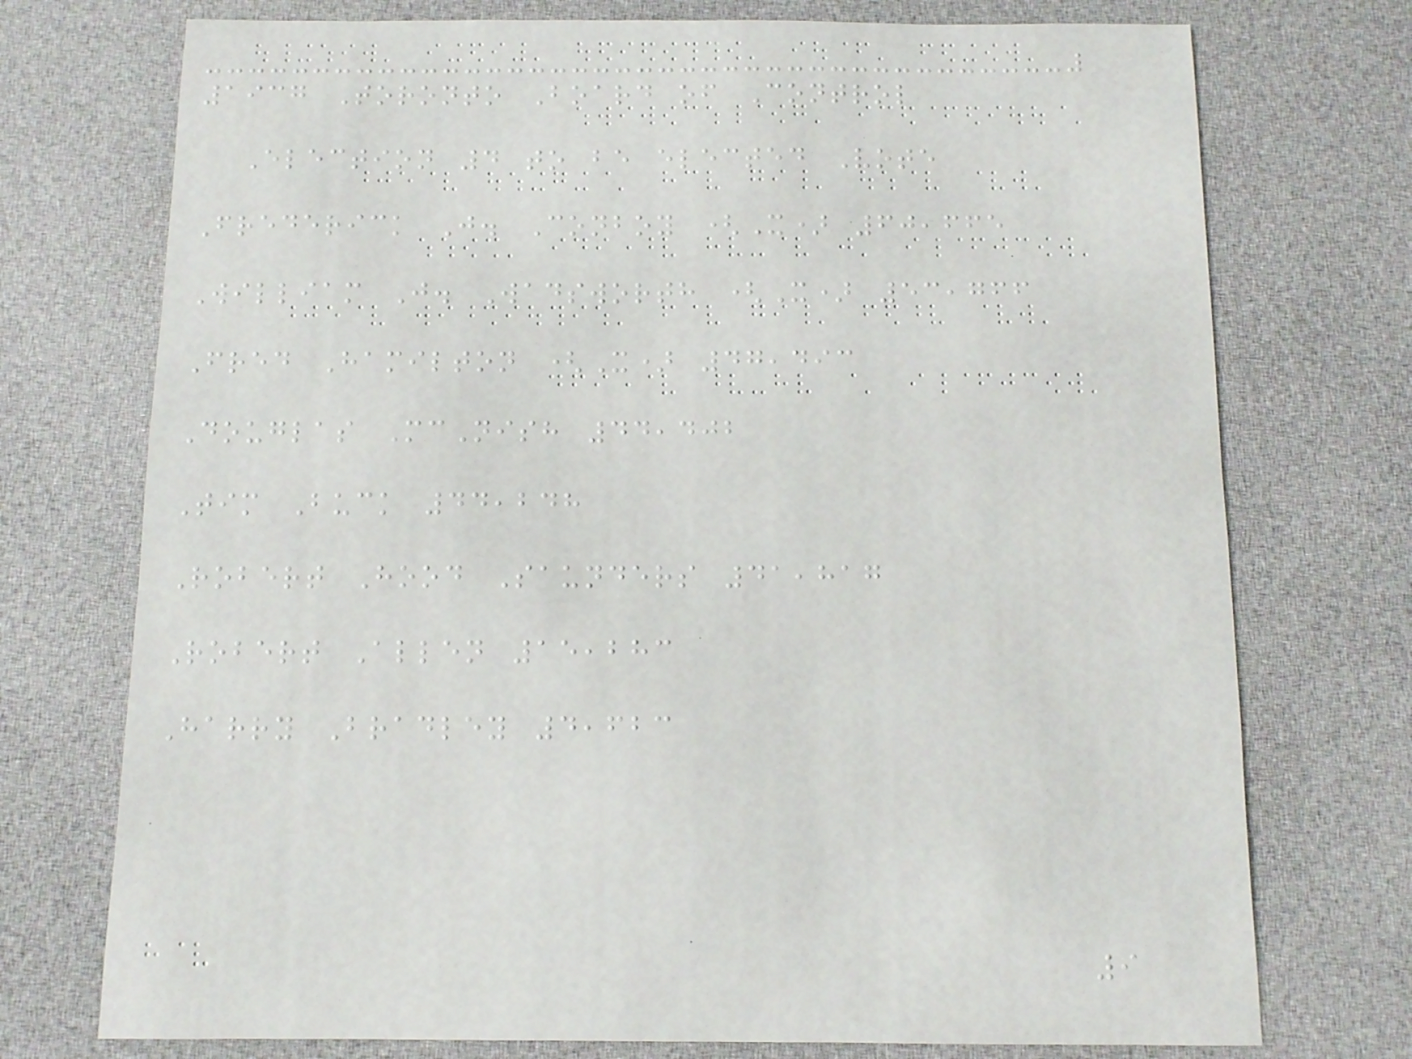1937 Toronto Board of Control
Election 4 to be elected Vote
Frederick J. Conboy (X) 60,665
William J. Wadsworth (X) 53,766
Fred Hamilton (X) 47,493
Douglas McNish 44,402
Tim Buck 44,248
Robert Hood Saunders 41,817
Robert Allen 15,283
Harry Bradley 4,623
9
